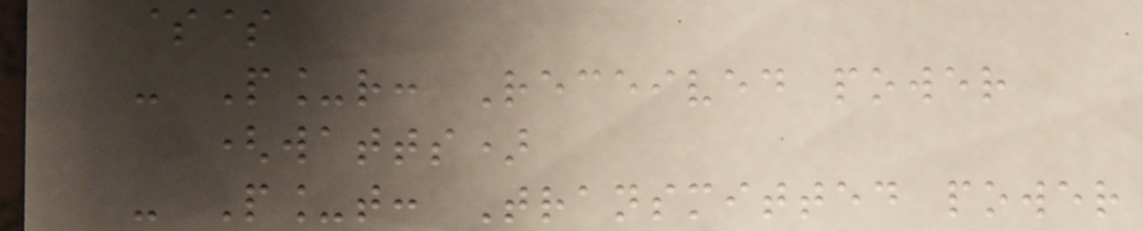$$
- P_r: Received power
(watts)
- P_t: Transmitted power
